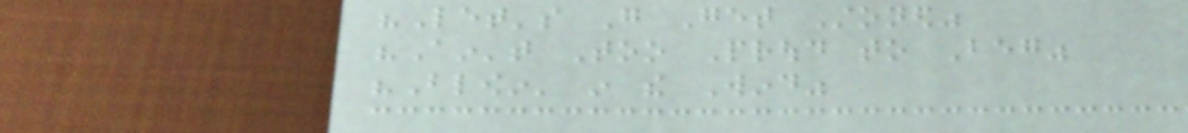"Let's Go Get Stoned"
"Ain't Too Proud to Beg"
"Blowin' in the Wind"
